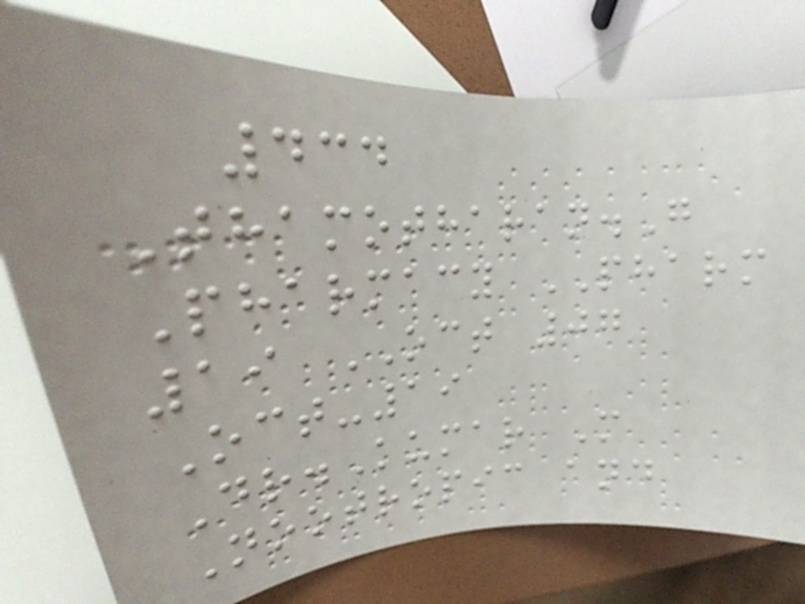434
Thamotharan.G
Pharmacy PHARM
19 OCT 07
Oct-19
Dr.Kumar M
Nootropic and
